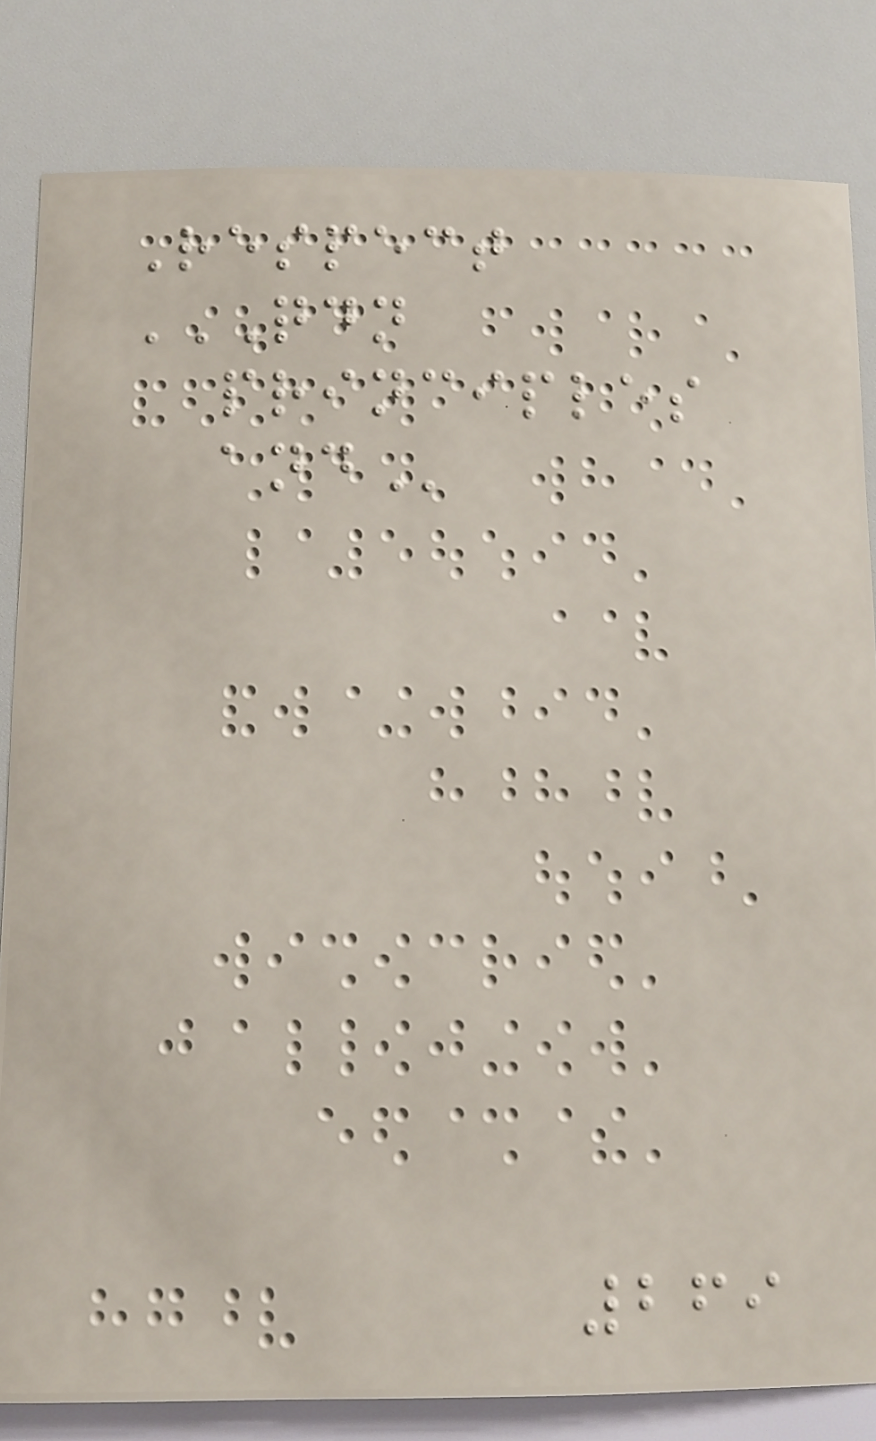Respect
QDN
PRINCIPLES
AND
269
